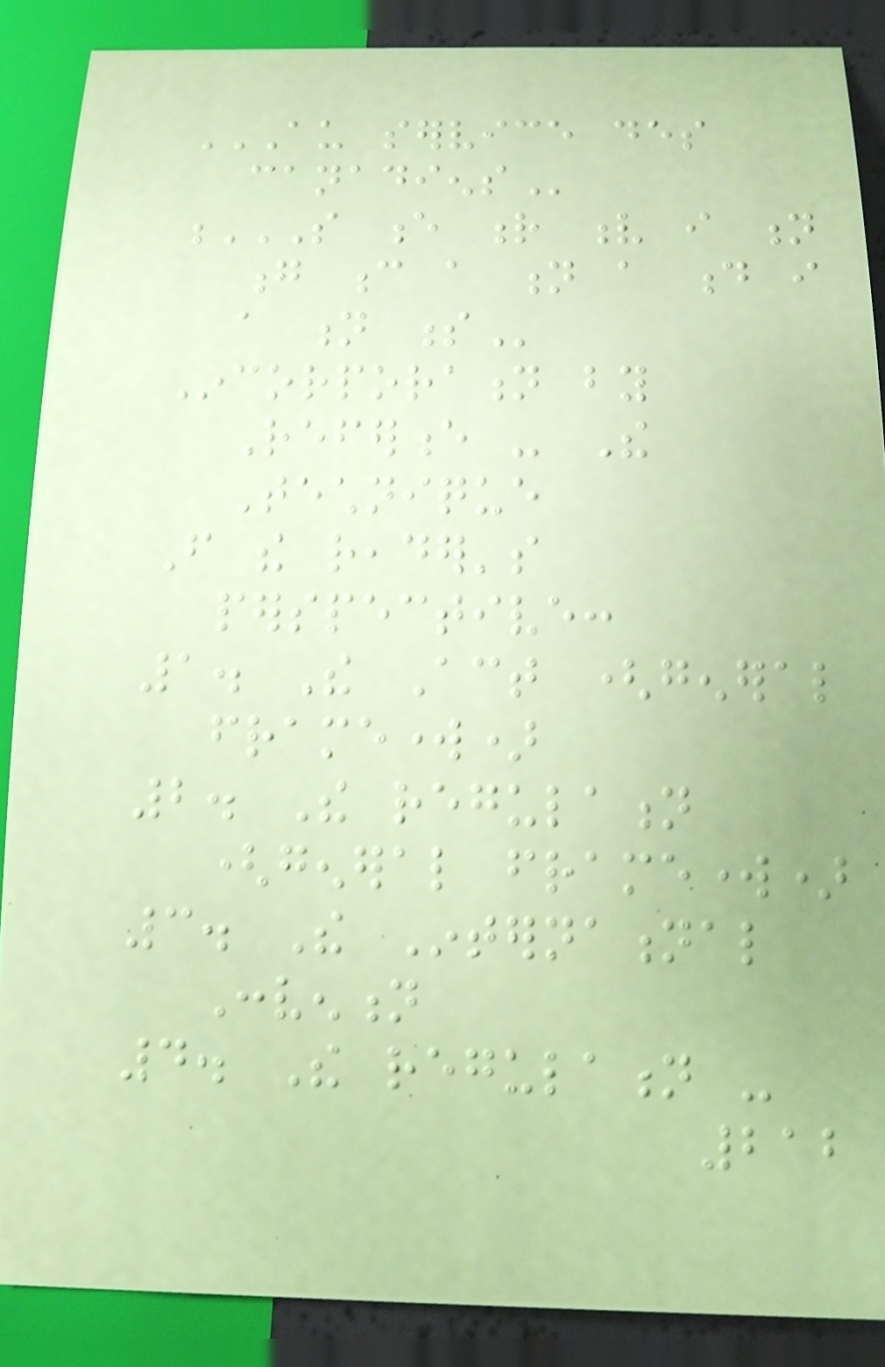AU SERVICE DES
CANADIENS
S E R V I N
G C A N A D I
A N S
Incorporation by
Reference - The
Technique
From the reader's
perspective:
1. The Act (general
framework)
2. The regulation
(general framework)
3. The International
Convention
4. The regulation -
212
